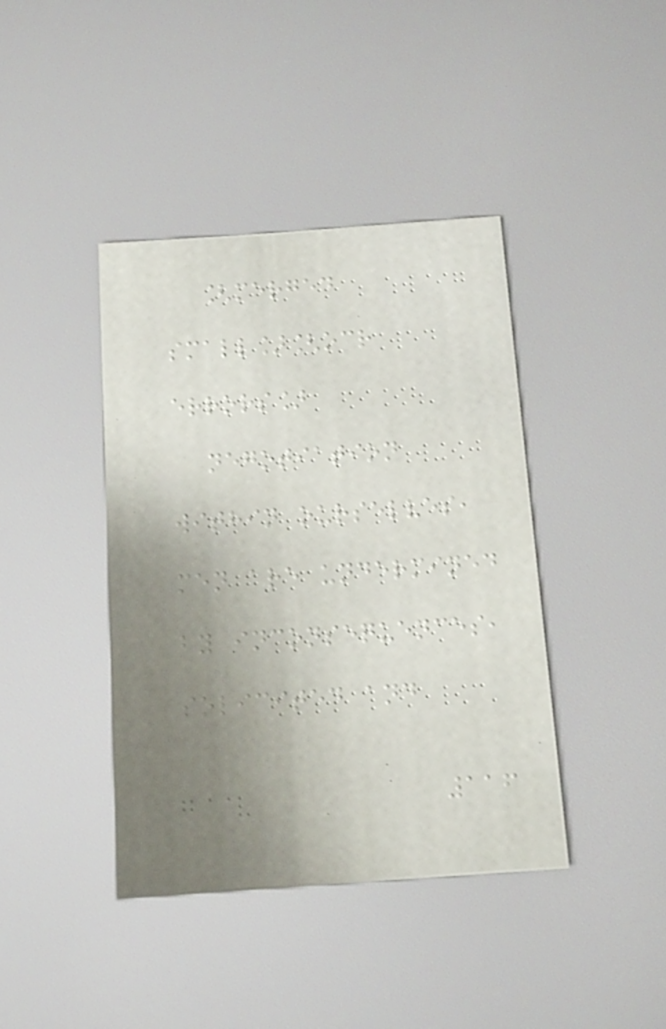[merged
small][ocr
errors]
negotiation
within ourselves,
men are undermined
by inconsequences,
solicited and
116
